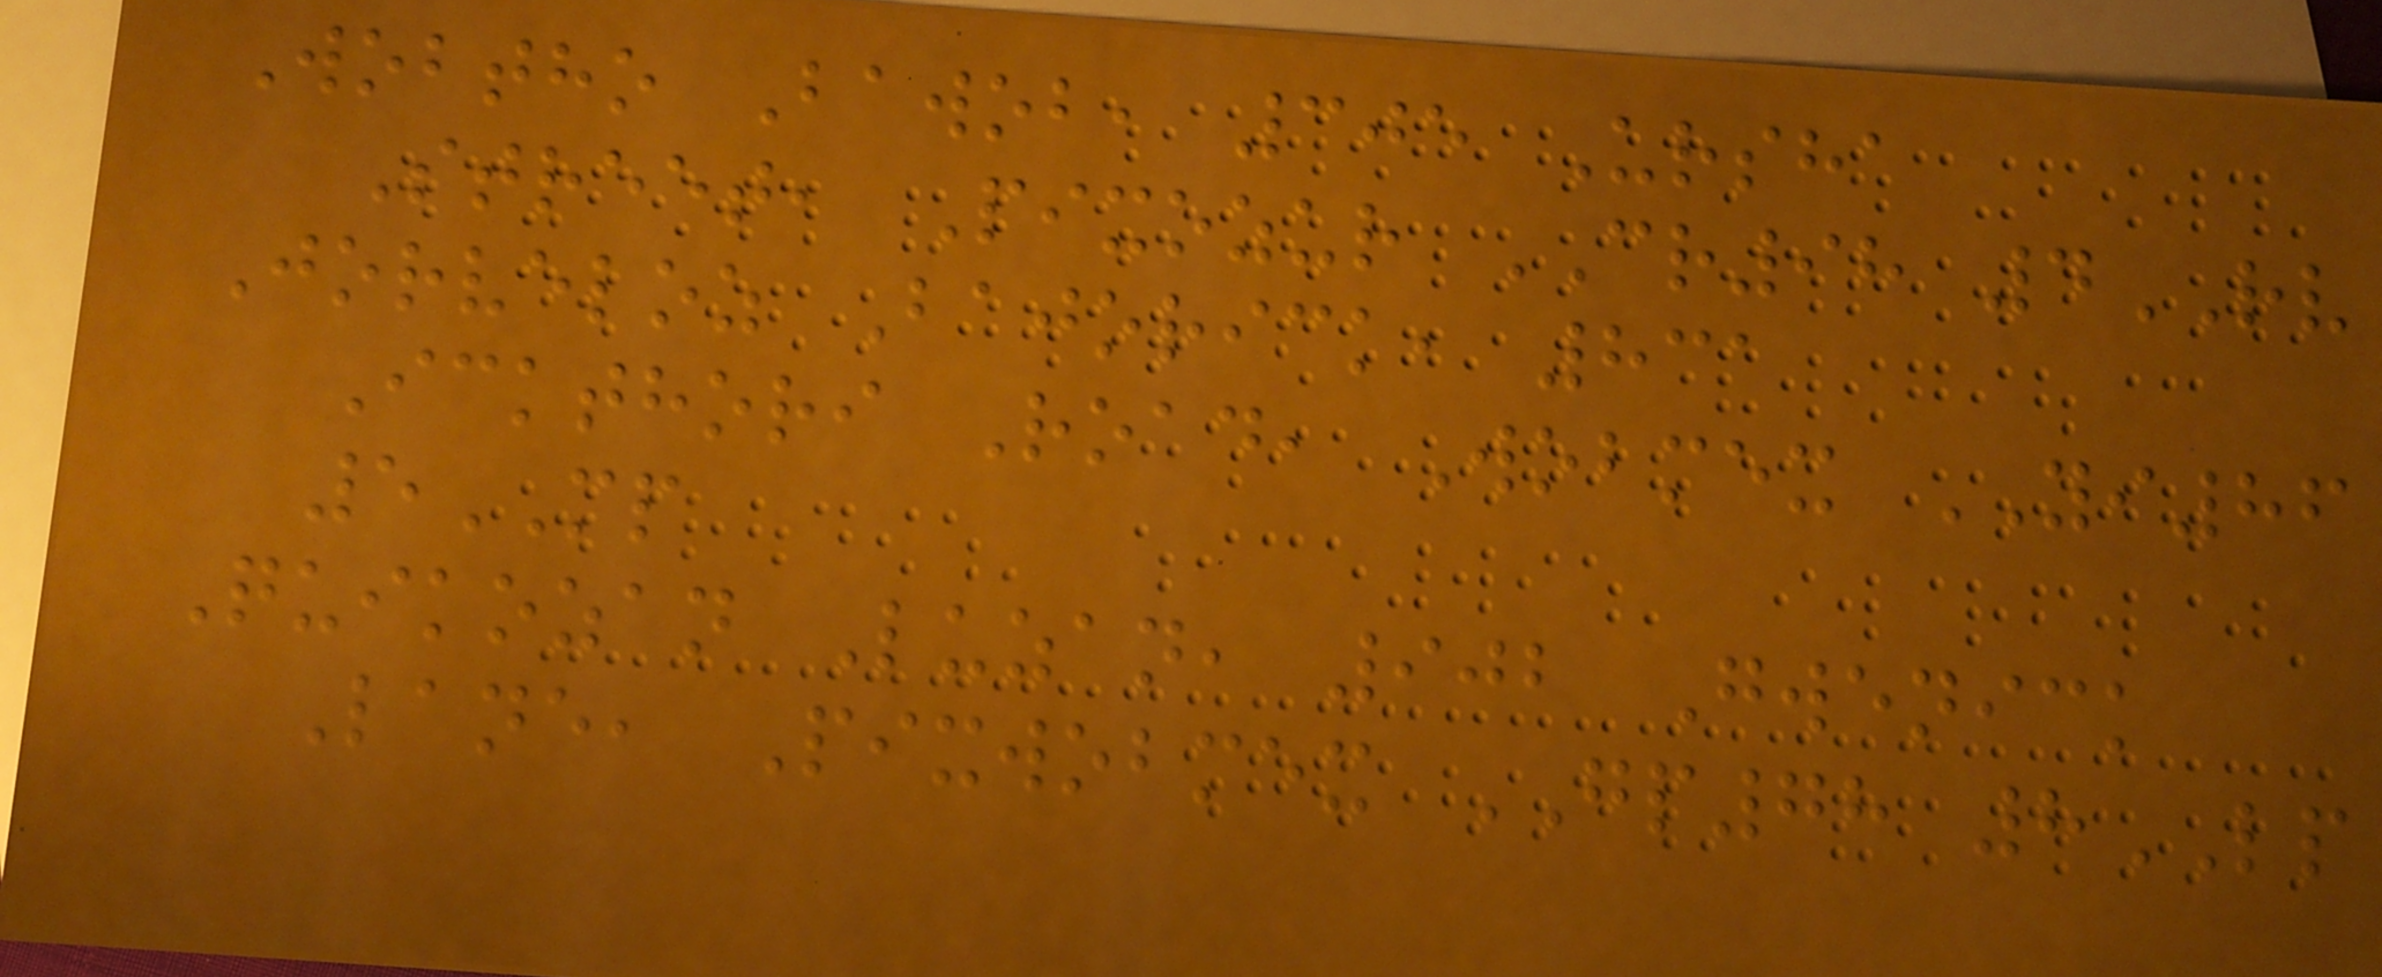Wobtho Bawob, 305 Ursha
Street, Pixozur CR98 4RV
Jorveloz Bajorick, 831
Ickthori Road, Wobmex YI86
5MP
Quikozan Luzan, 902 Gwenick
Lane, Pixwobmex GP78 8LP
